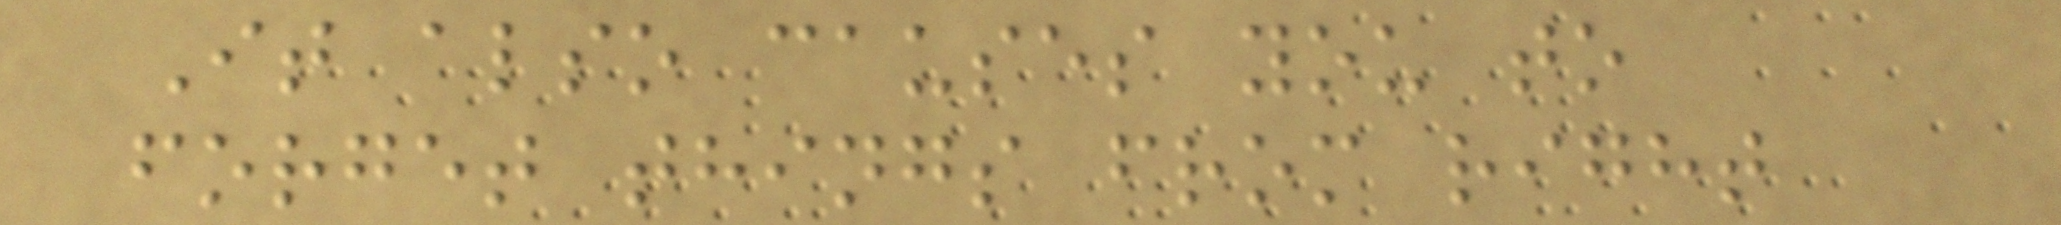It also causes you to
forget things from right
